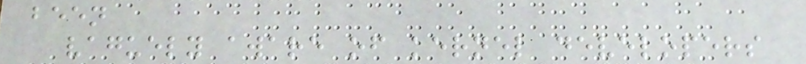been
vaguely aware of kernel developers
